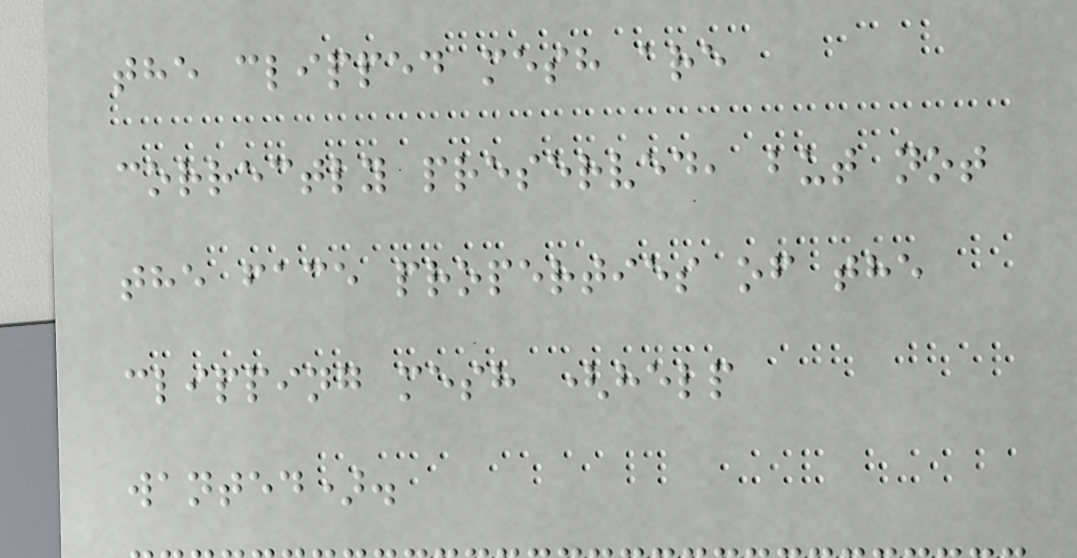the clipped mesh are
correctly preserved, but not
the face properties of the
clipping mesh (help
wanted).
